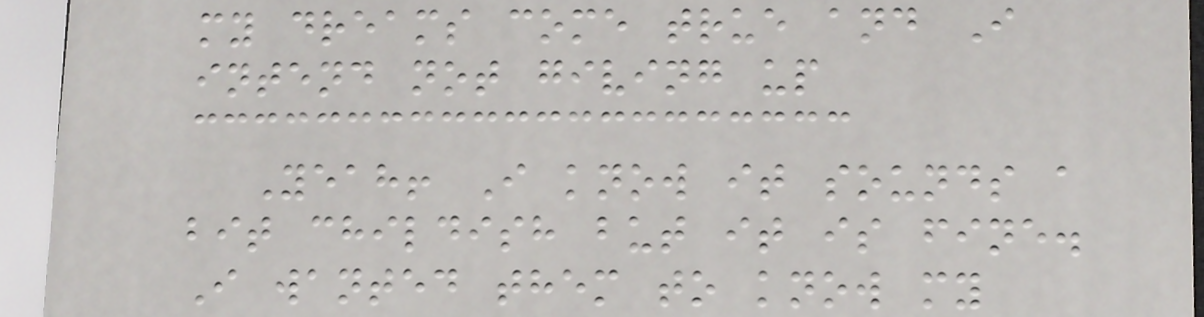my dreams come true and I
intend not giving up
Yeah! I know it sounds a
bit childish but it is fine.
I wanted them to know my
